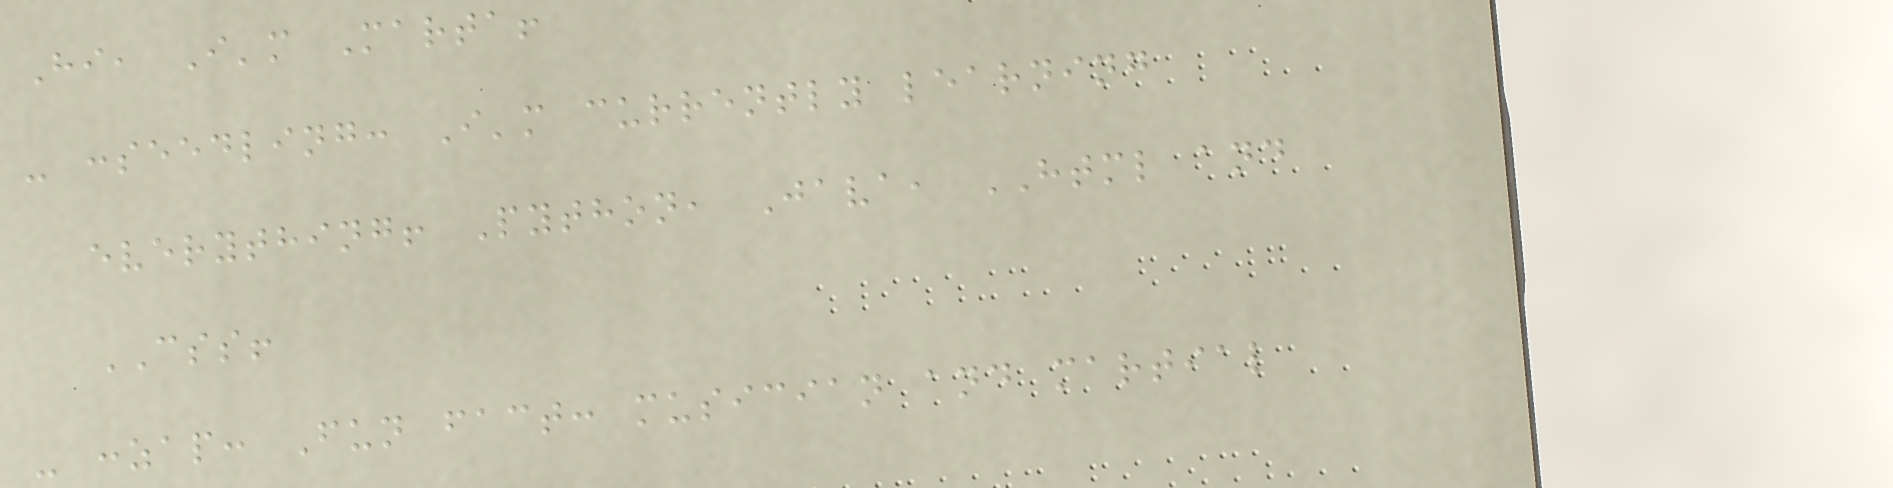Hi, I'm Marta!
- :seedling: I'm currently learning
everything! Python, Java, HTML and
CSS!
- :zap: Fun fact: musician and martial
